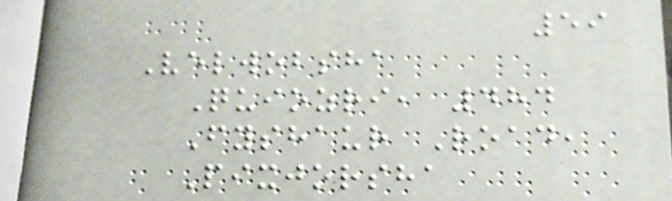59
Velwobsha
Quiozri, 484
Fyshaur Road,
Pixjorsha
